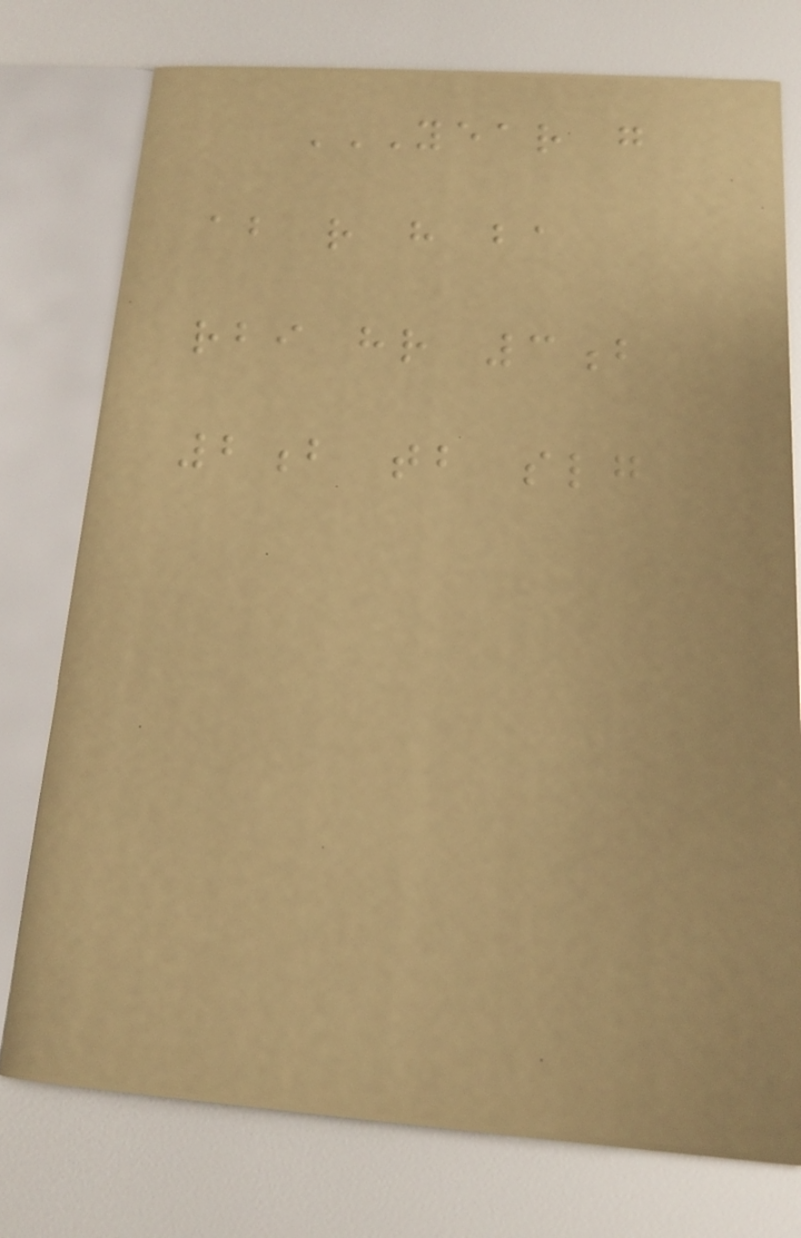YEAR G
AB R H BA
RBI HR 3B
2B TB SLG
